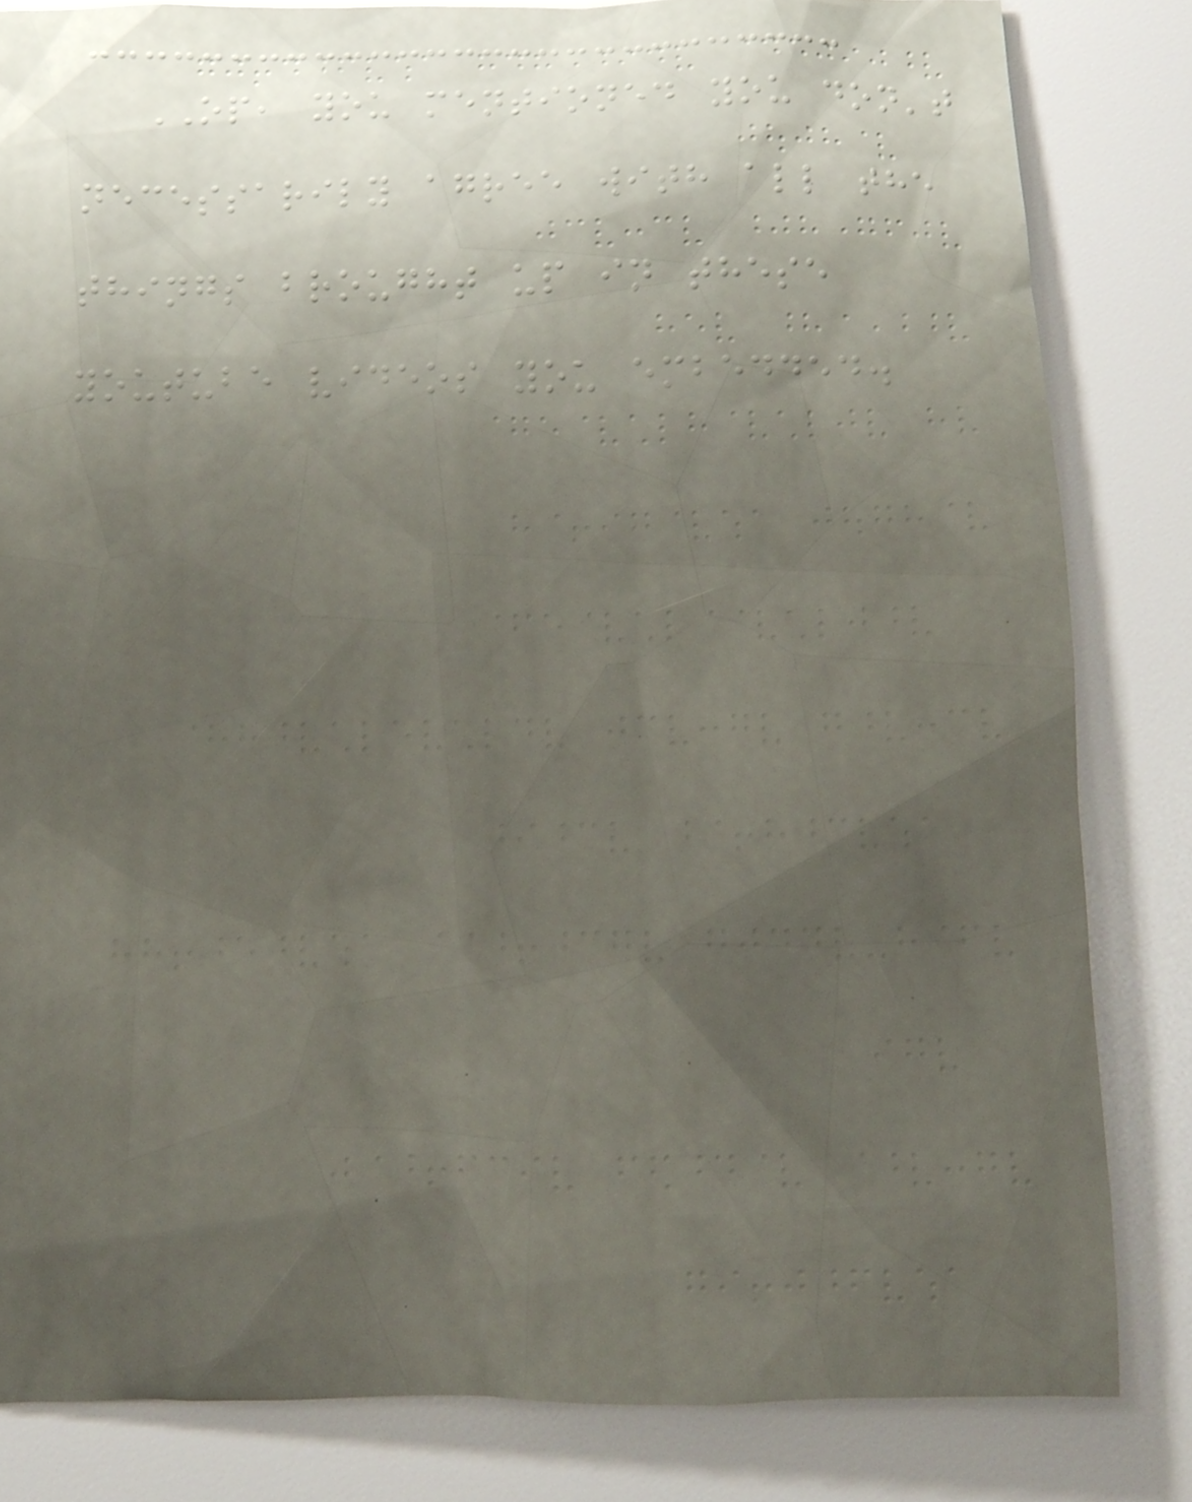OP, you mentioned you don't
necessarily agree with all the
things brought up in these
youtube videos you embedded.
